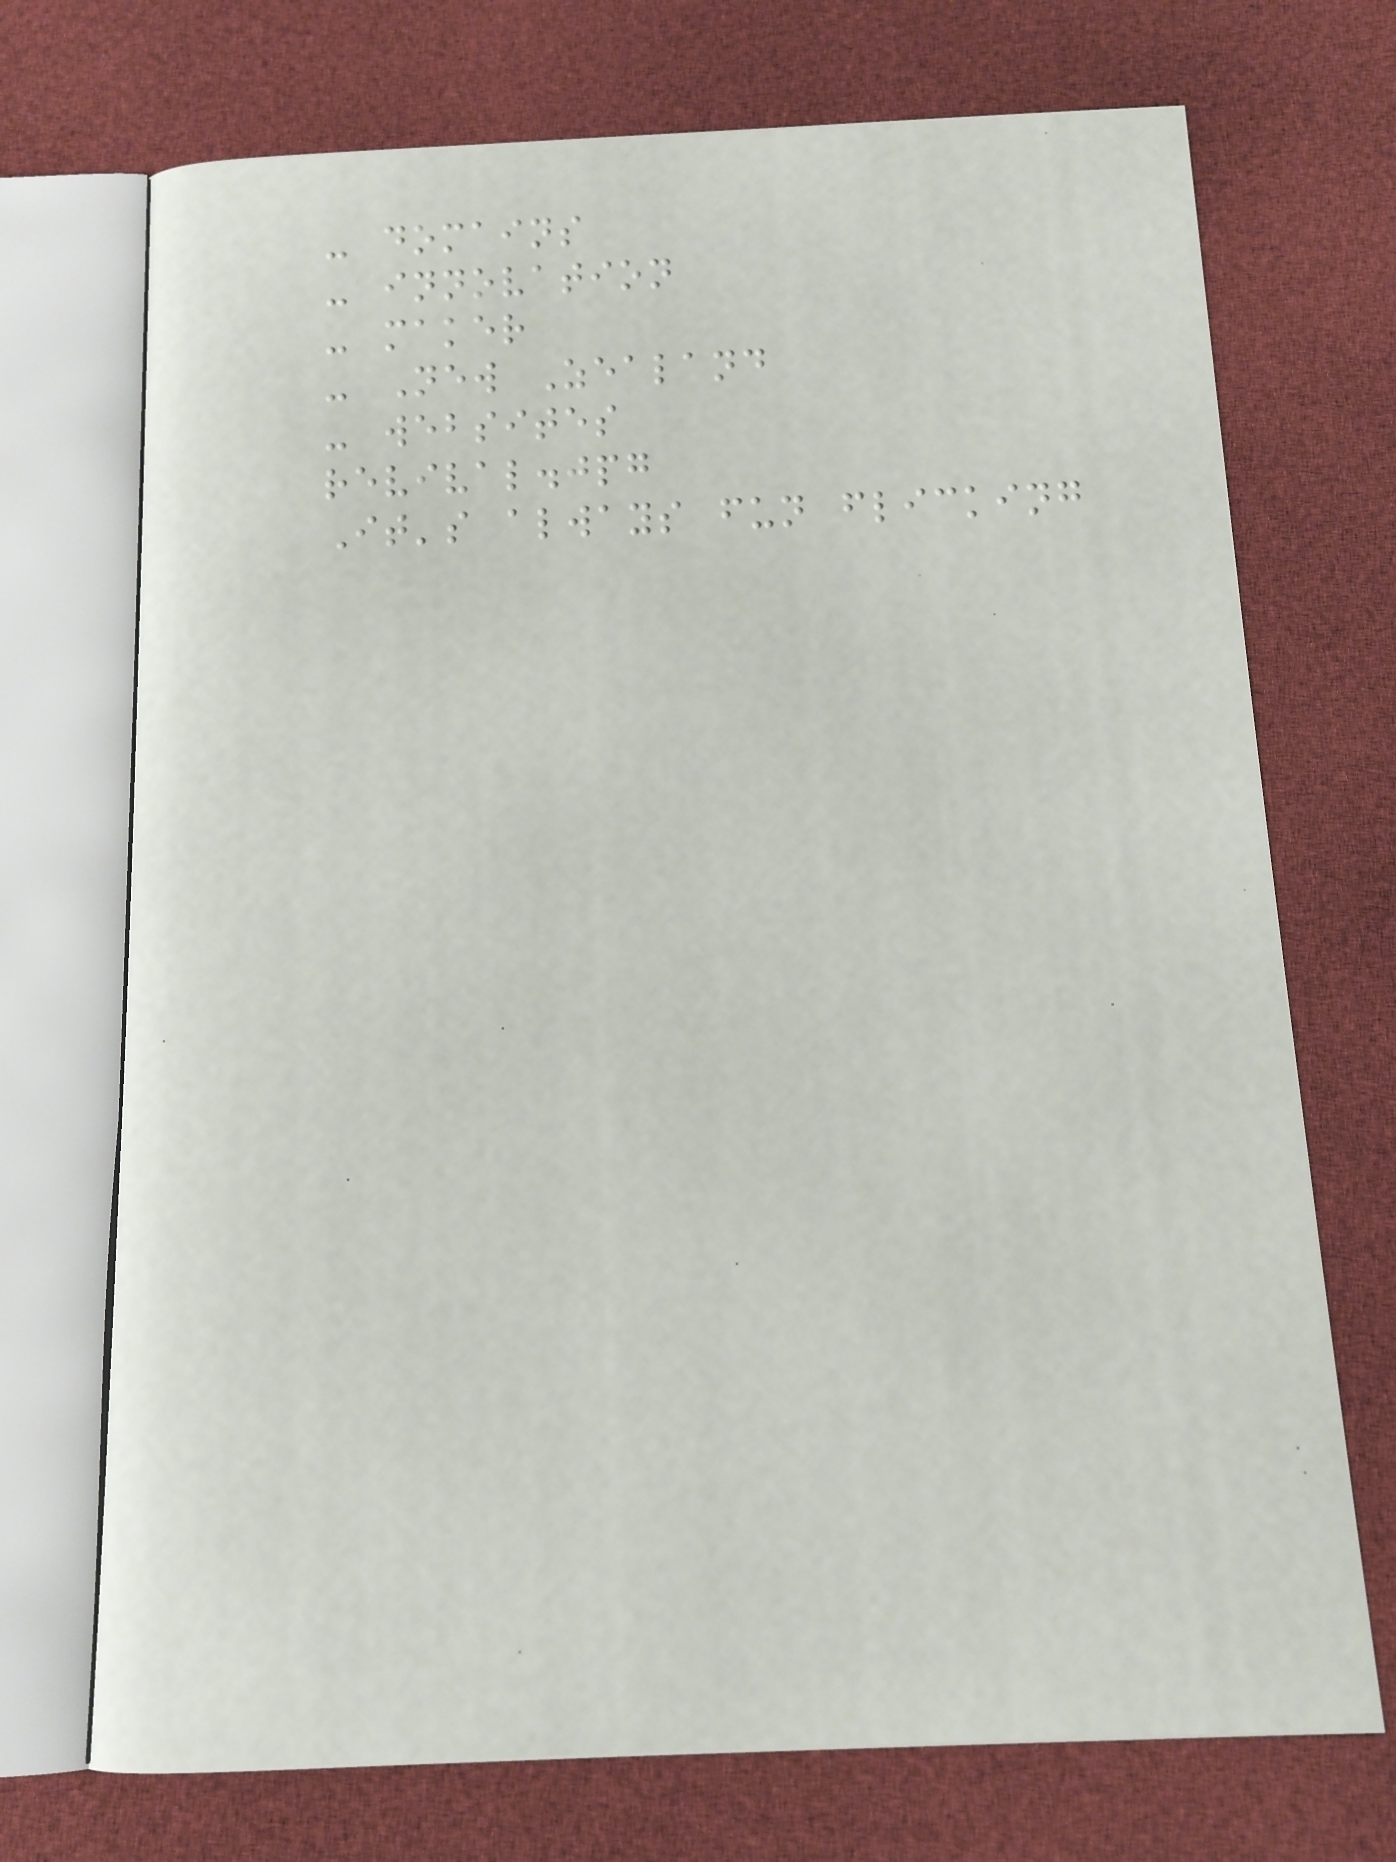- domains
- innovation
- maker
- New Zealand
- websites
revival.jpg
It's always fun flicking
